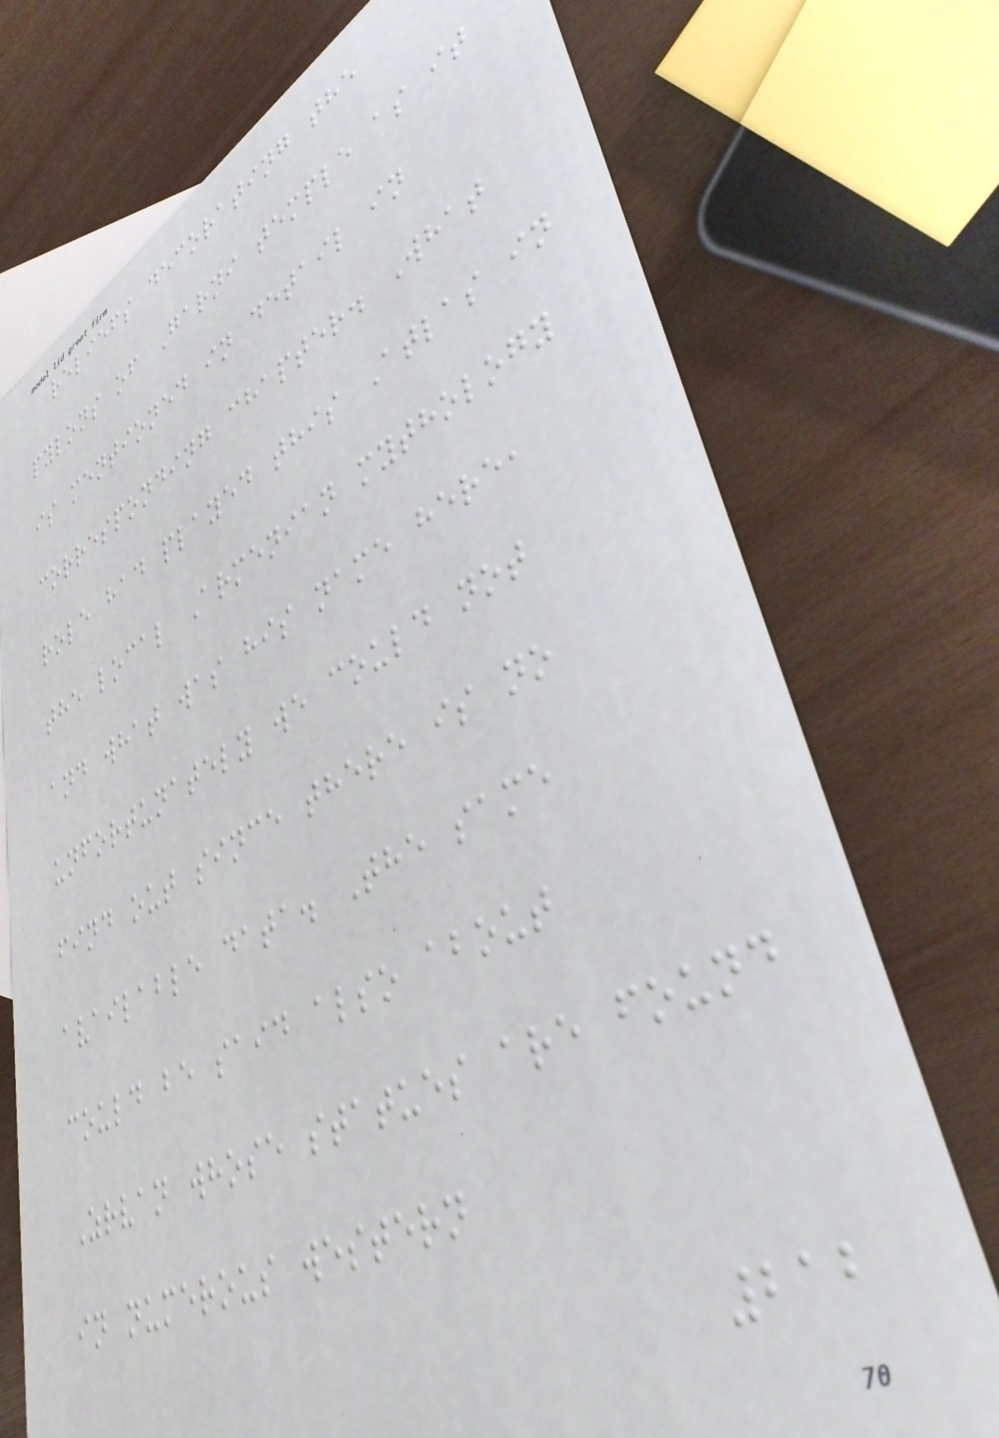reliefs decorating the
pylons of Garni temple as it
is mentioned in detail in
corresponding chapter. What
role had played this Atlas in
the local Armenian mythology
and what was his name here,
unfortunately we could not
find out since there is no
available data. The same
could be said also about
Zrvan whose statues are found
in numerous western
212
